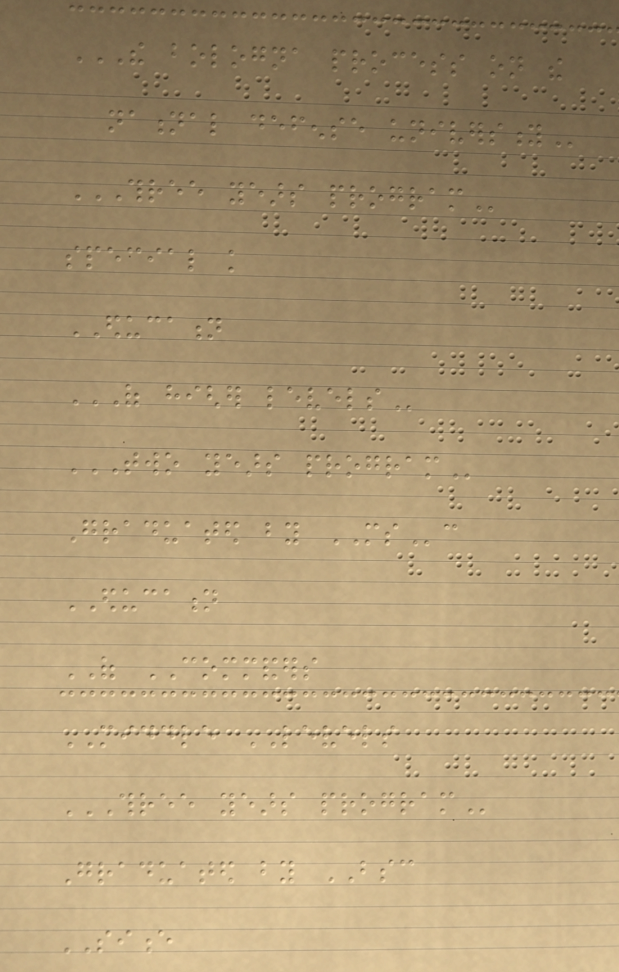THE BOLOGNA PROCESS ON THE
NATIONAL DEFENSE UNIVERSITY
THREE YEARS PROGRAM
special knowledge
EDUCATION
OF HIGHER LEVELS
TWO YEARS PROGRAM
Graduated by MSc
EDUCATION
OF COMMANDERS
MIDDLE LEVELS
THREE YEARS PROGRAM
Graduated by BSC
SIENCE
